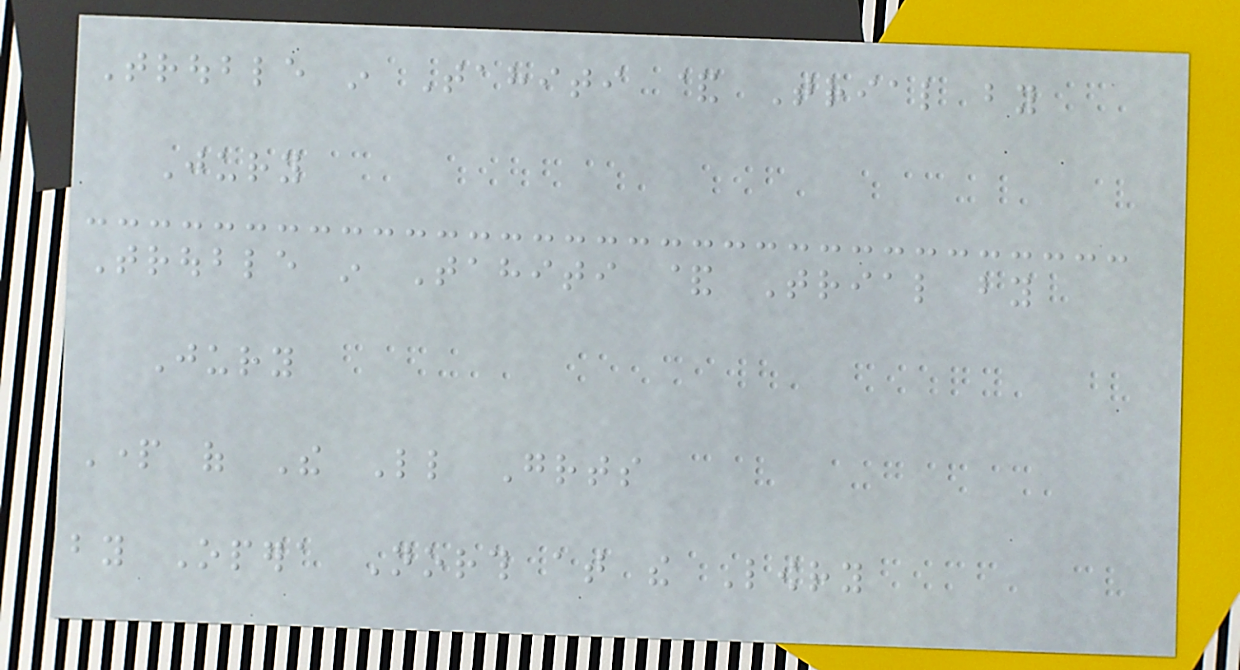Trouble in Tahiti & Trial by
Jury
Trouble in Tahiti & Trial by
Jury
Part of The Little Greats
by Opera North at the Lowry
